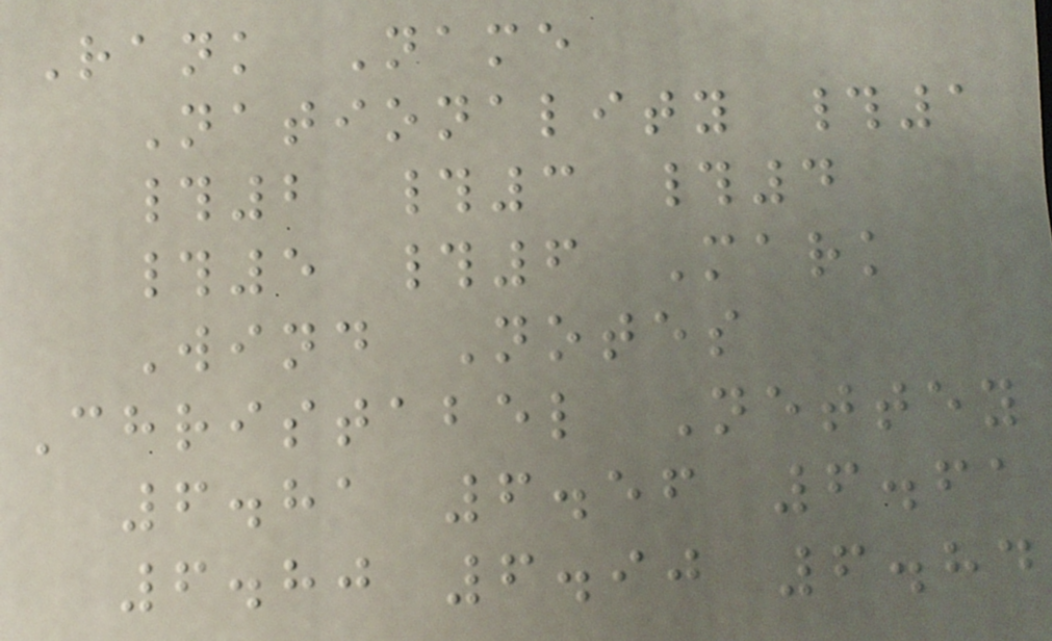Rank Name
Nationality #1
#2 #3 #4
#5 #6 Mark
Wind Notes
Christabel Nettey
6.81 6.56 6.61
6.80 6.90 6.84
